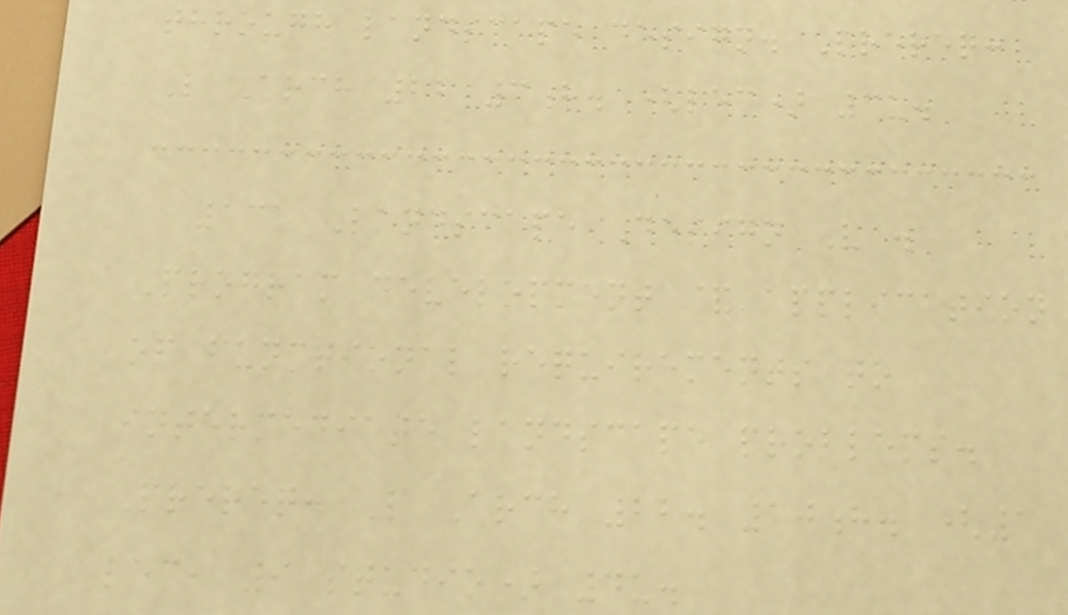through landscape design. Prereq:
L Arch 22 3h. (lec) 3u.
131 Landscape Design V .
Program development & application
of functional requirements to
intermediate landscape problems.
Prereq: L Arch 22. 10h. (1
lec, 9 studio) 4u.
